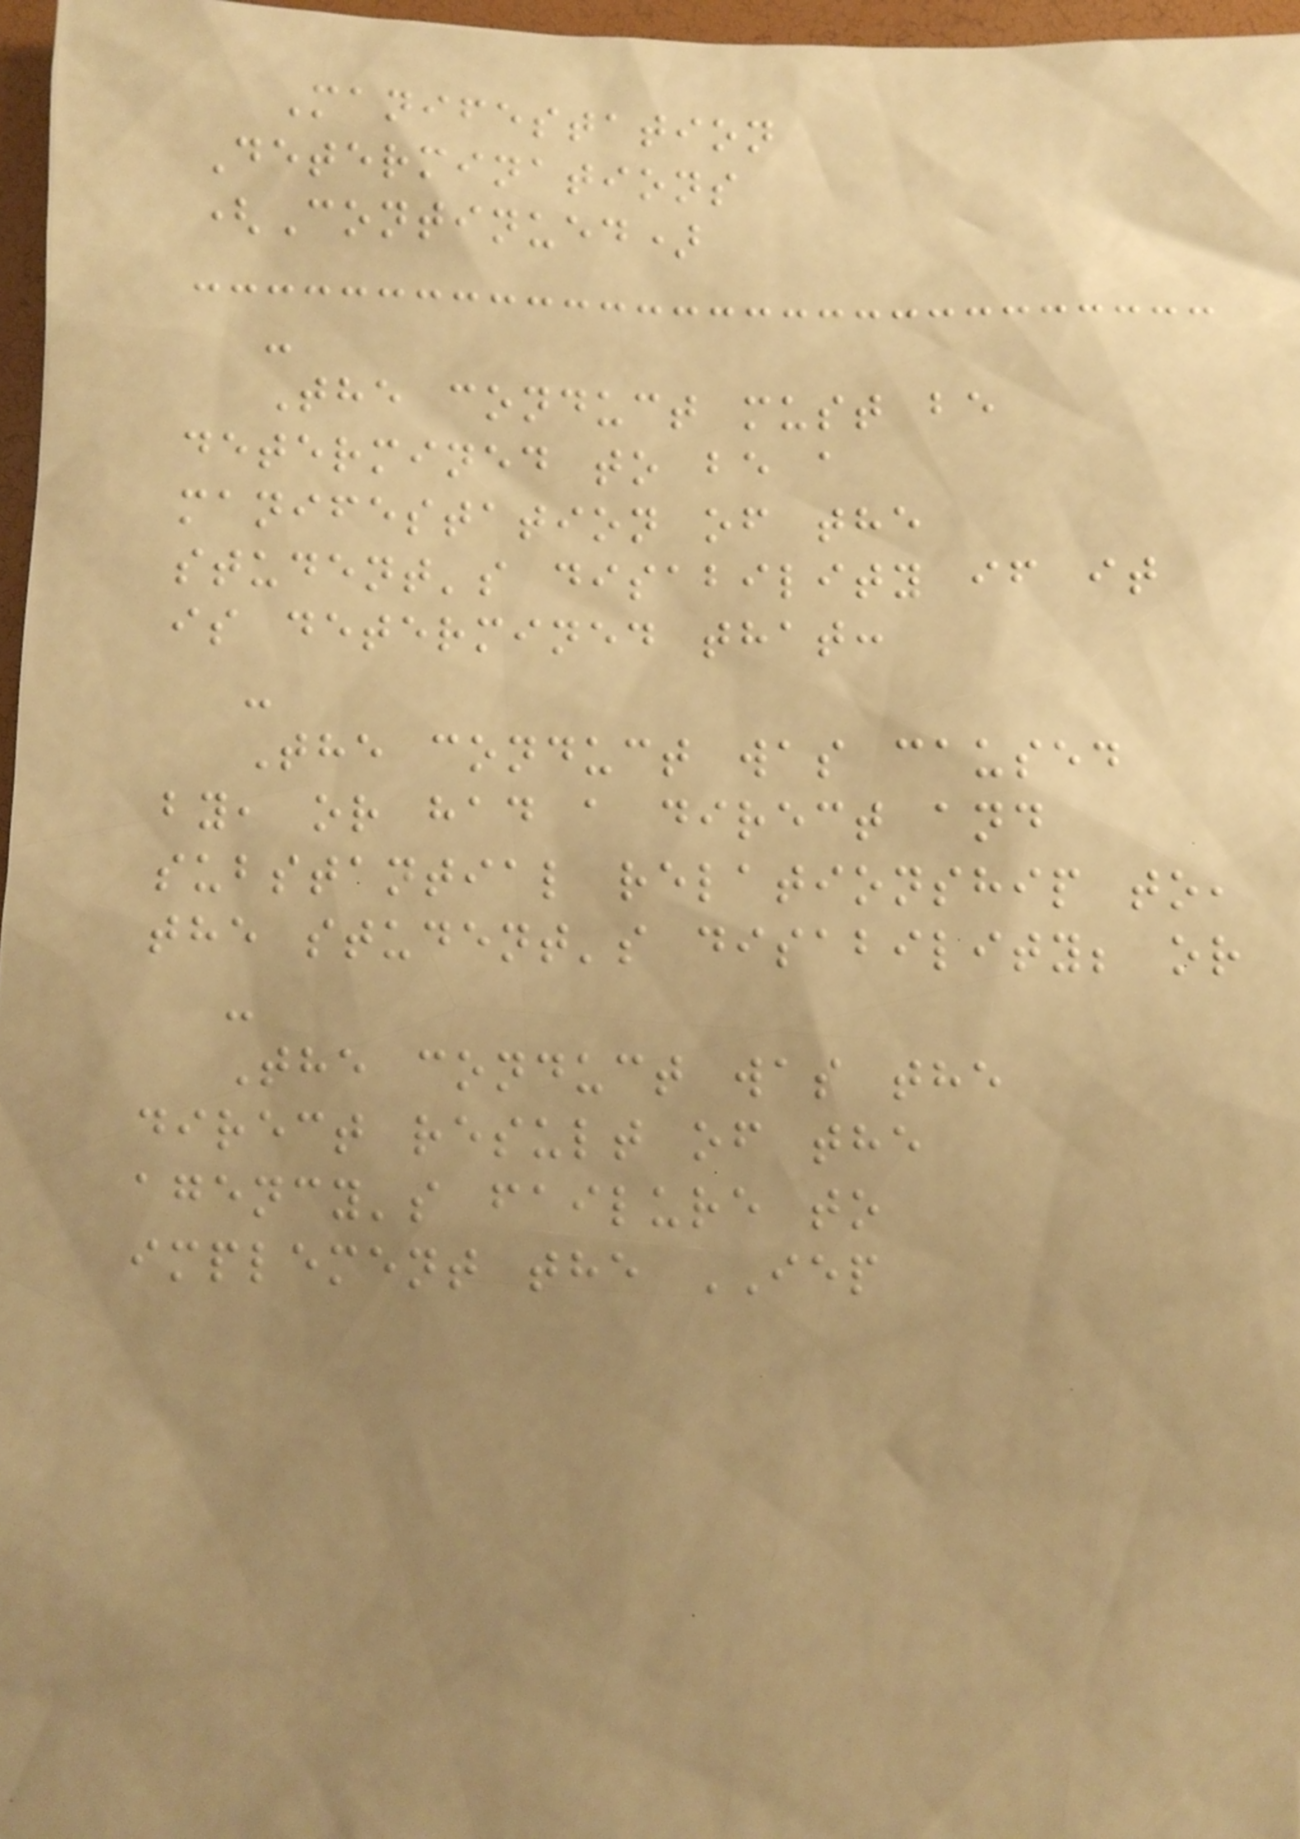Manifestation
Determinations
(Continued)
-
The conduct must be
determined to be a
manifestation of the
student's disability if it
is determined that:
-
The conduct was caused
by, or had a direct and
substantial relationship to,
the student's disability; or
-
The conduct was the
direct result of the
agency's failure to
implement the IEP
